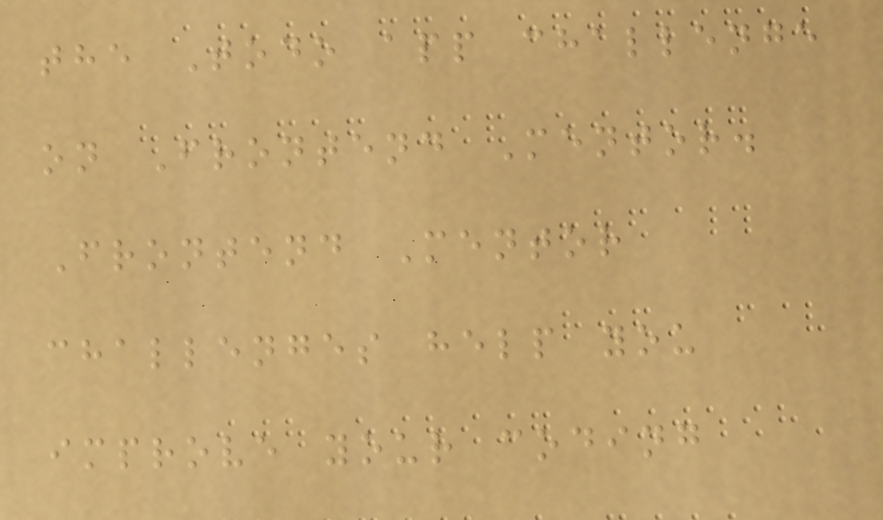the Todo app challenge
on Frontend Mentor.
Frontend Mentor
challenges help you
improve your coding
